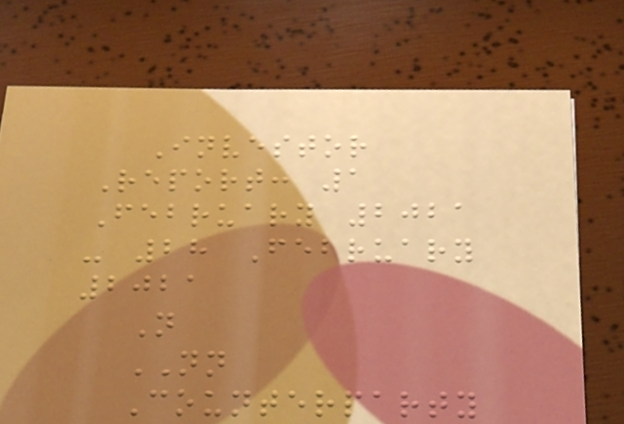Investor
Report: 1
February 2021
- 28 February
2021
N
NN
Counterparty
